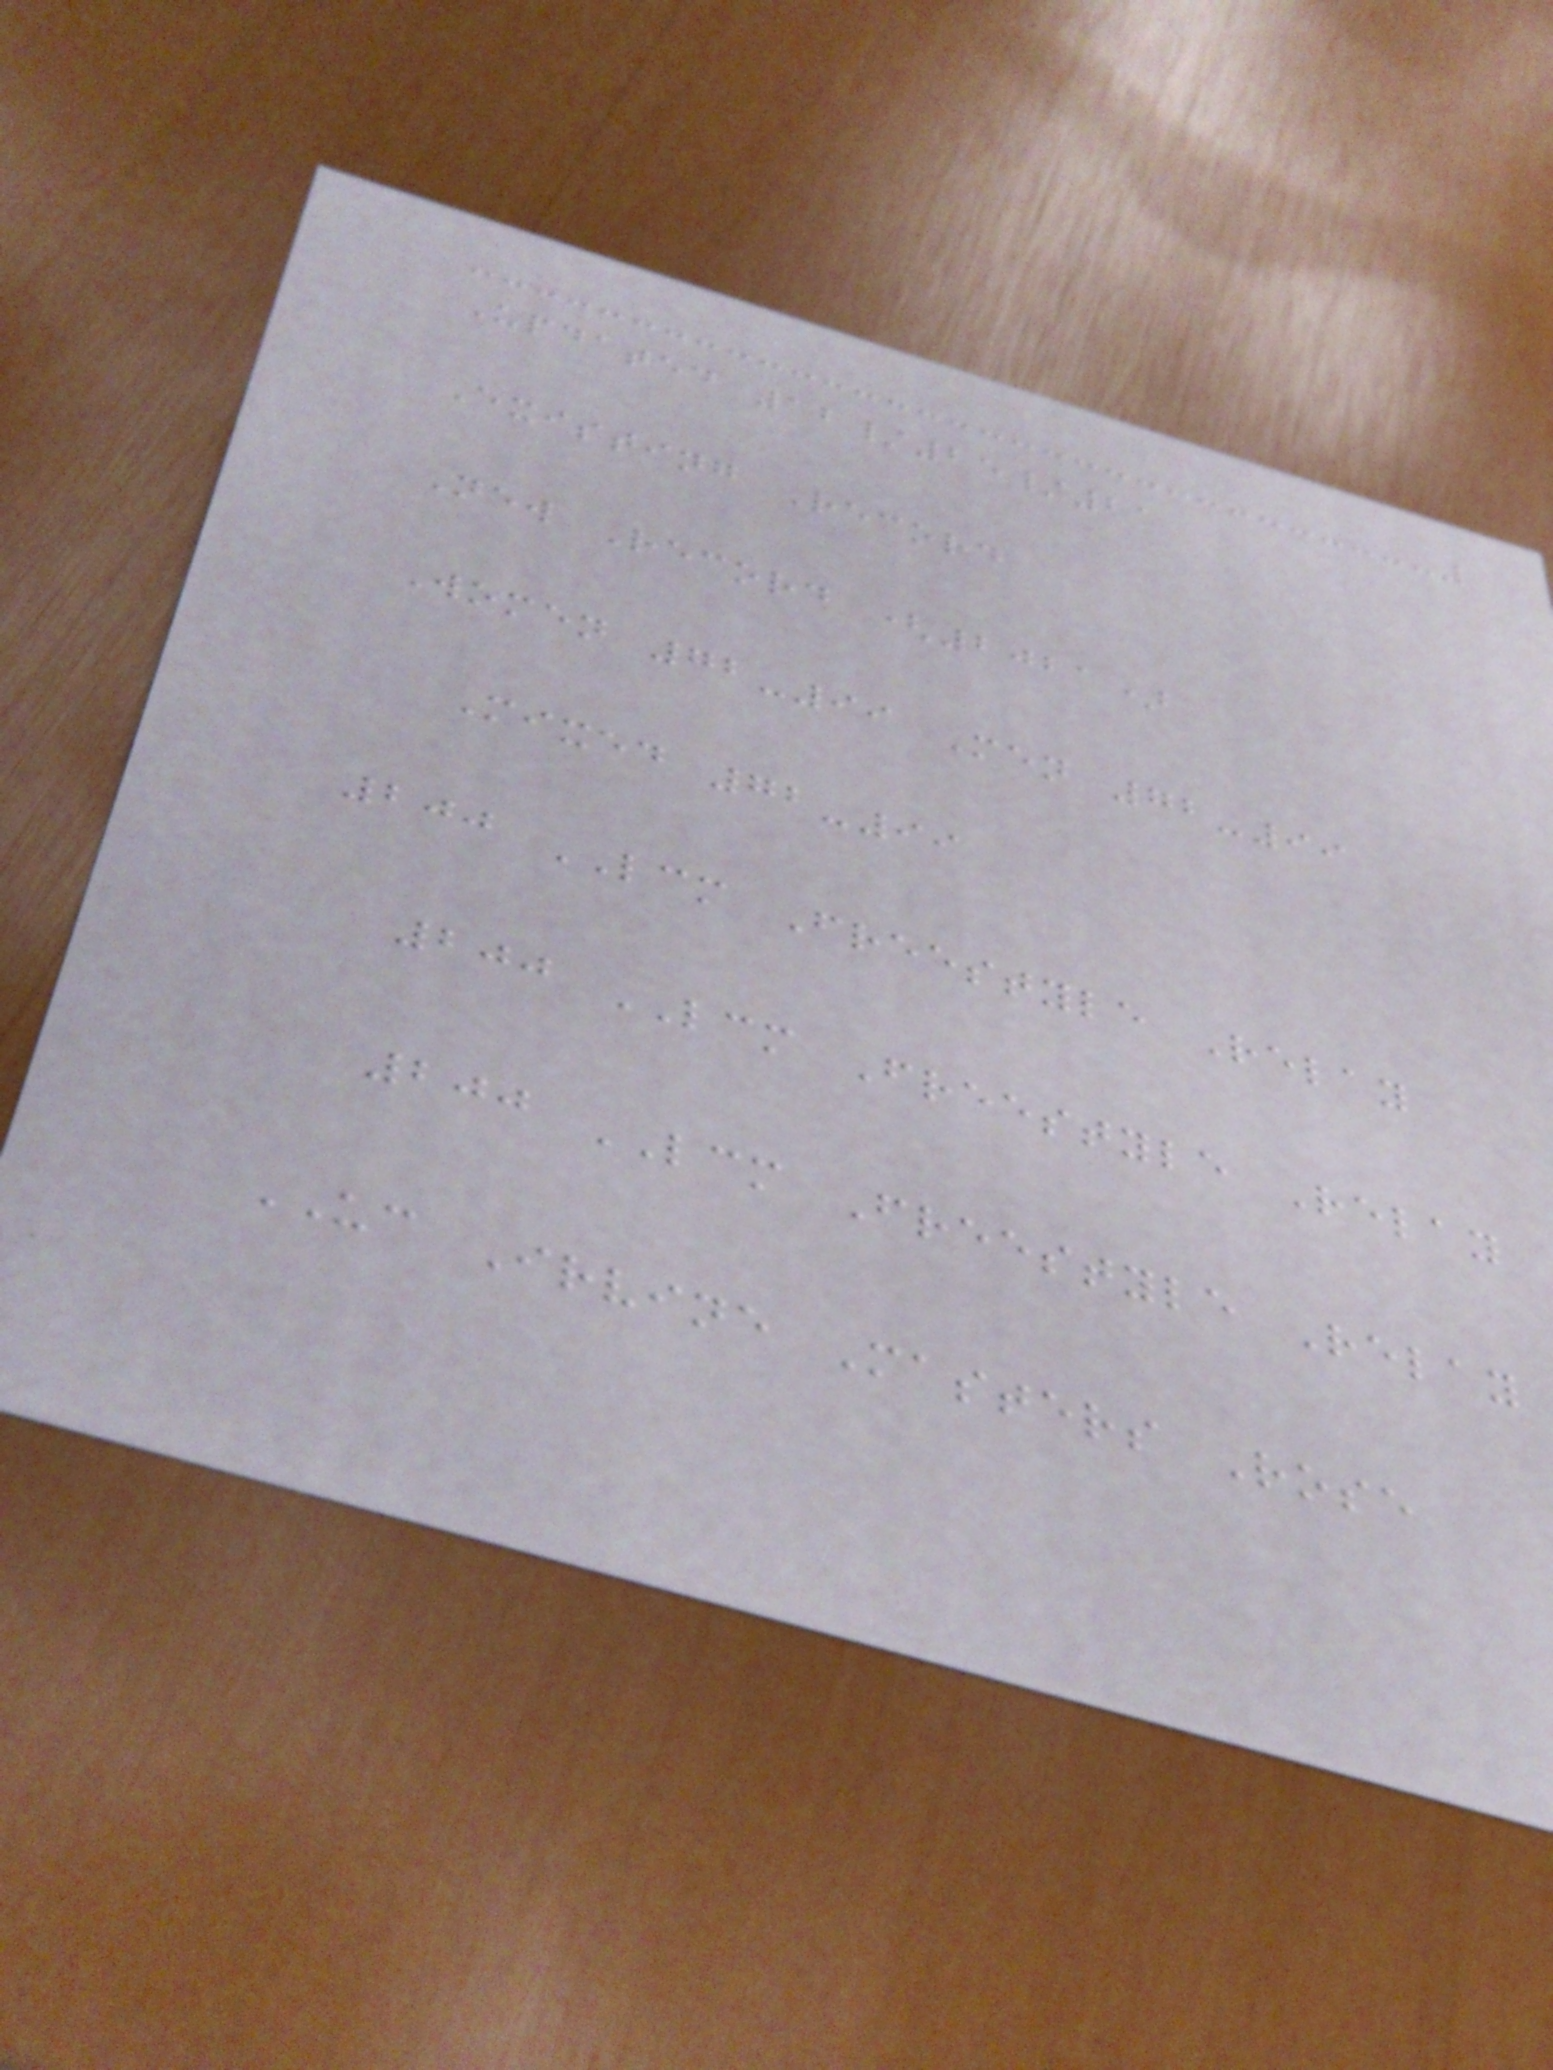Updated 12/25/21
Existing Record
New Record (2021)
Women 72-99 Men 72-99
Mixed 72-99
200 LCM Freestyle Relay
200 LCM Freestyle Relay
200 LCM Freestyle Relay
UC Irvine Masters Rose
